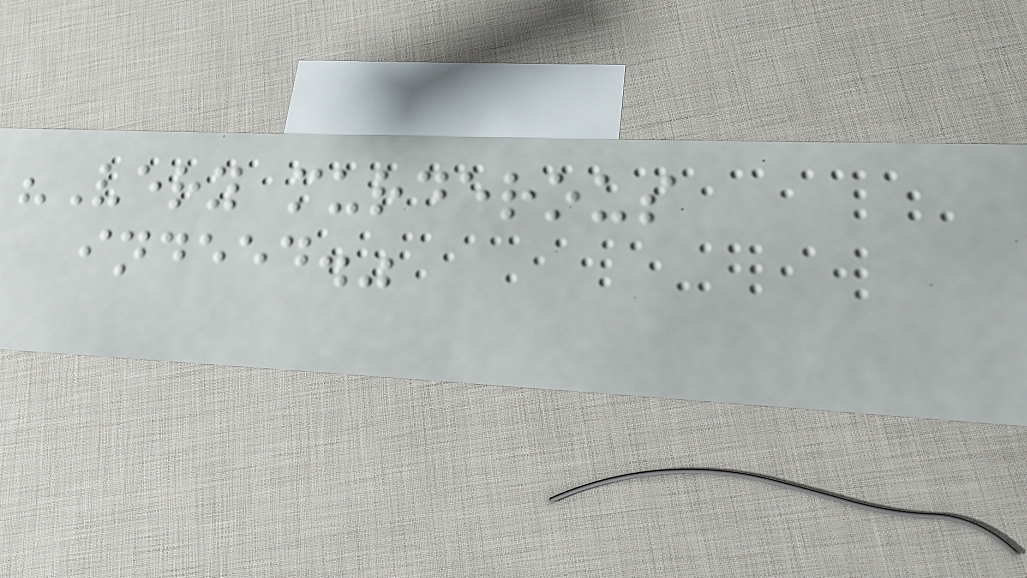"Very murderous
indeed."
